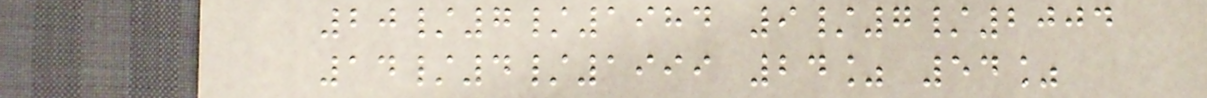20/7/1984 9/7/2004
14/4/1999 24% 54%
